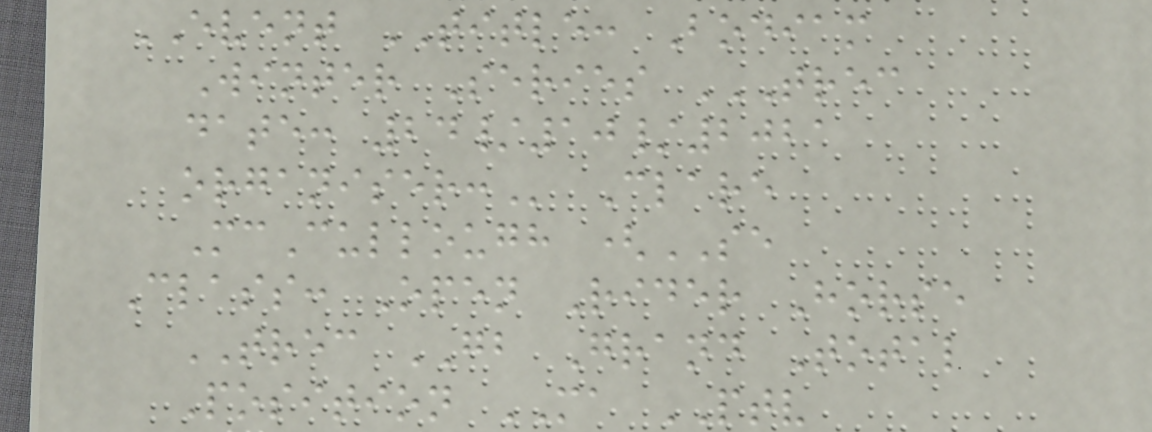EVENT TITLE: Bodiam
Winter Series TREC
DATE: 24/10/2021
ORGANISER: Clare
McCullough (SE
Class: Open Rider Horse
TREC GB Grand Total
Position MA PTV
